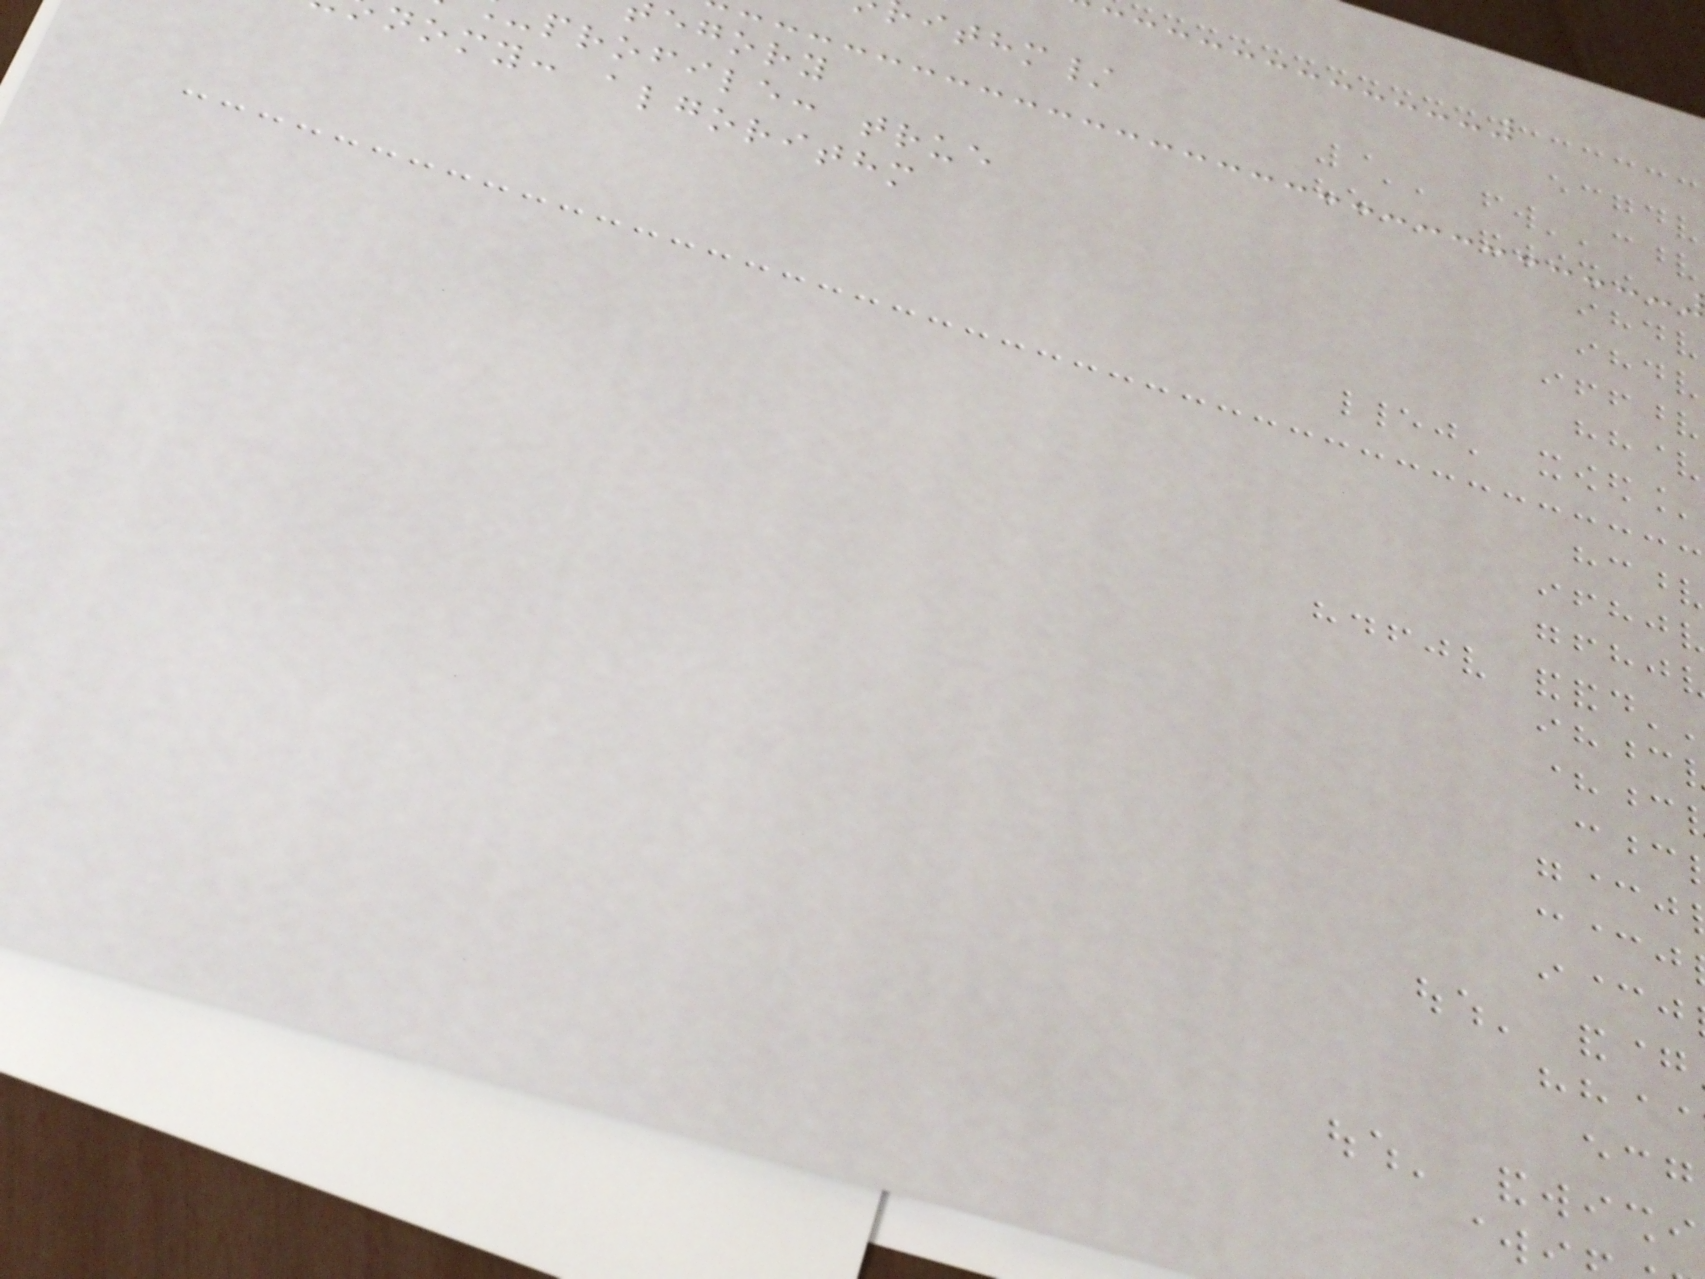ithm/
egory
profile: true
nomy: algorithm
